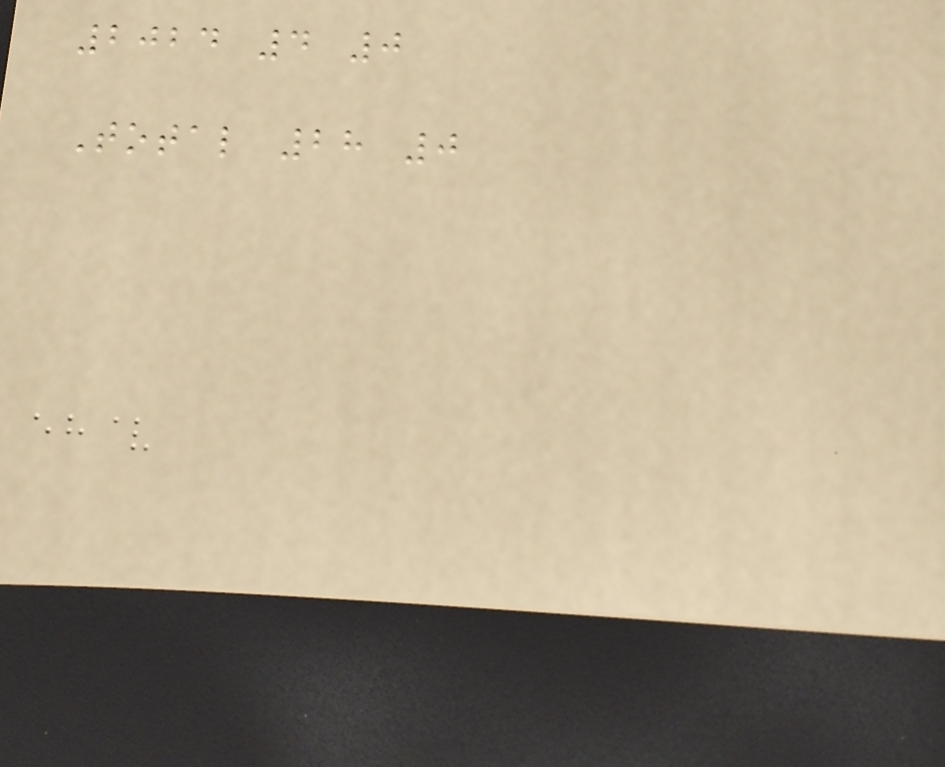2024 4 0
Total 28 0
